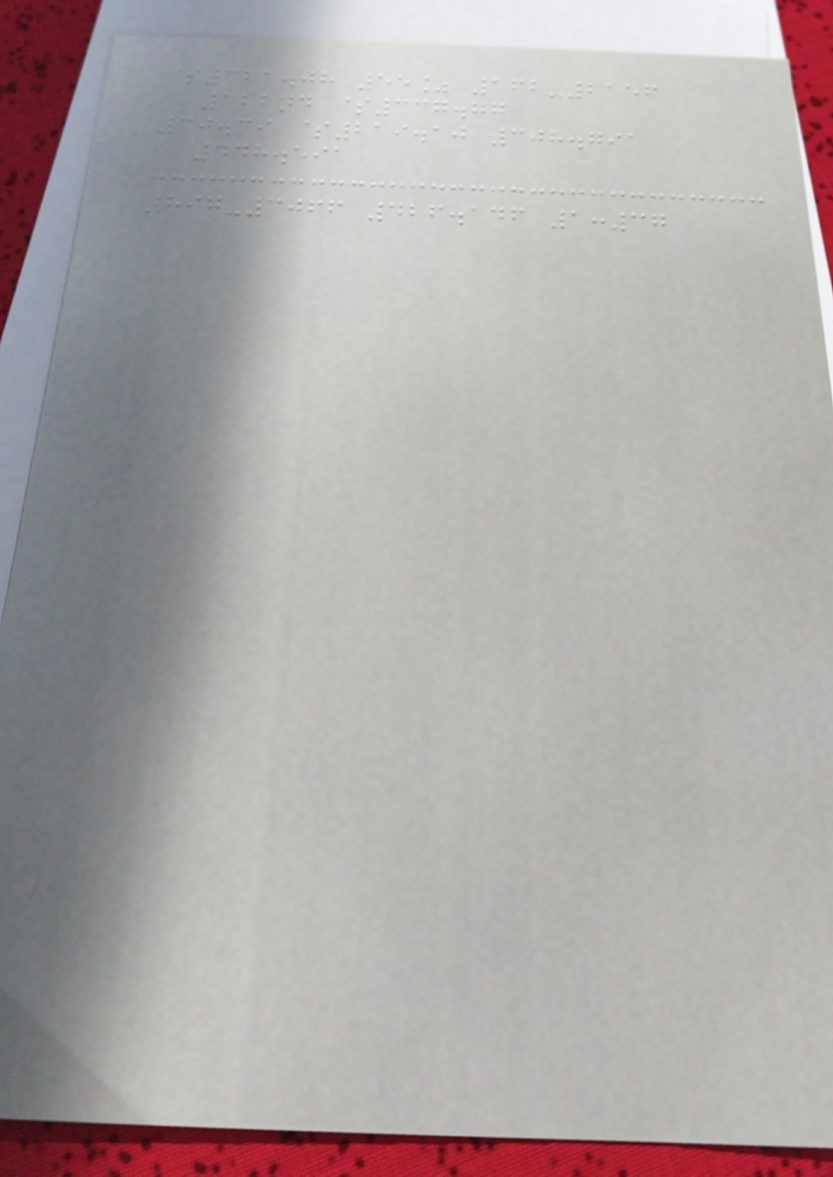$321.08 55% 162-2156
122nd $337.77
30.39 $219.10 308.791
448.591
897-3066 426.146 1:37
